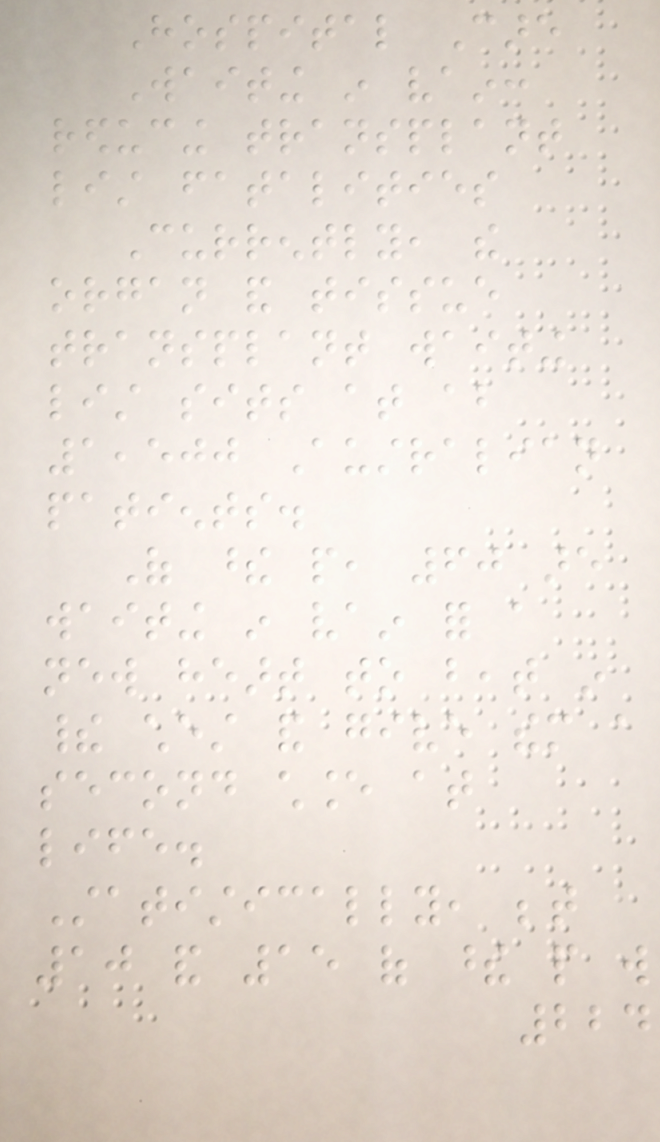Hospital Care
Waiting in vain:
reducing transplant
list fatalities
Currently, the
organ and tissue
transplant waiting
list sits at about
1,500 Australian
patients.
Of these people, 60 are
waiting in vain for a
new heart to beat in
their chest and give them a
second chance at
life.
Statistically, between
10 and 15 of these people will
224
